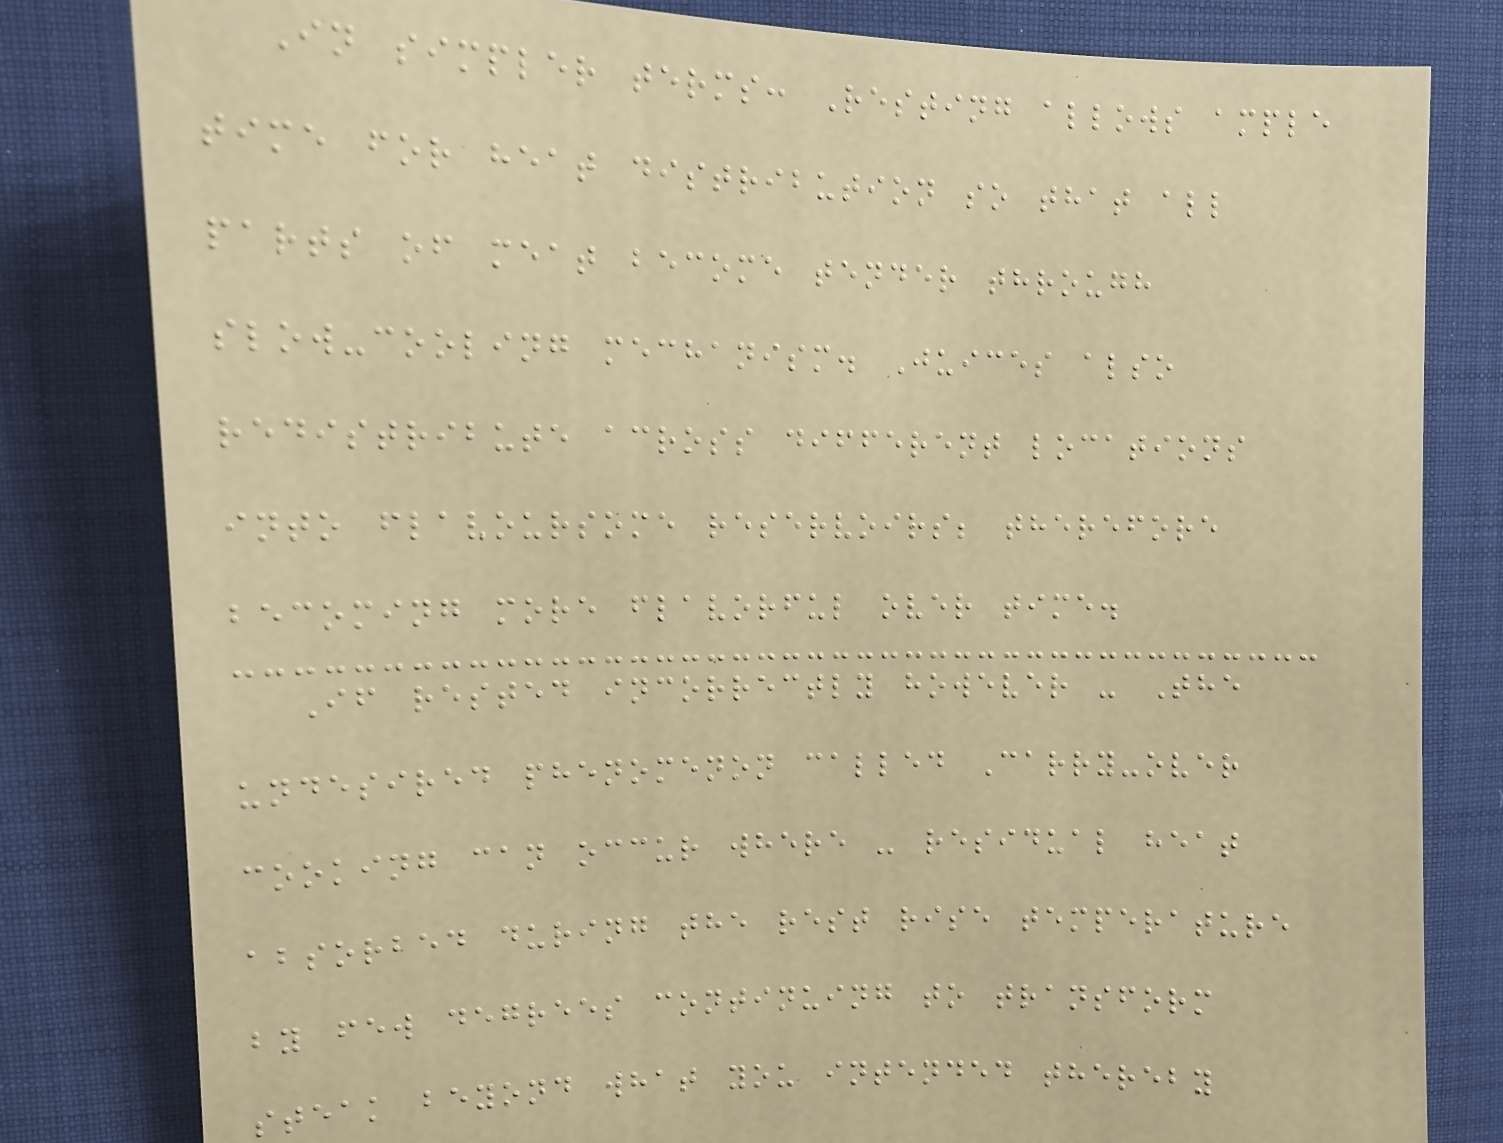In simpler terms: Resting allows ample
time for heat distribution so that all
parts of meat become tender through
slow-cooling mechanism. Juices also
redistribute across different locations
into flavoursome reservoirs; therefore
becoming more flavorful over time.
If rested incorrectly however - The
undesired phenomenon called Carry-over
cooking can occur where - residual heat
absorbed during the rest rise temperature
by few degrees continuing to transform
steak beyond what you intended thereby
